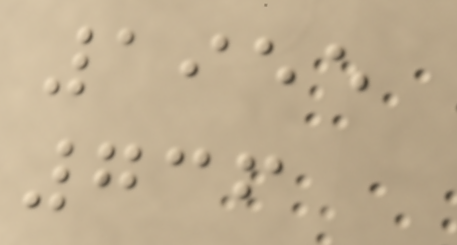1955
736
